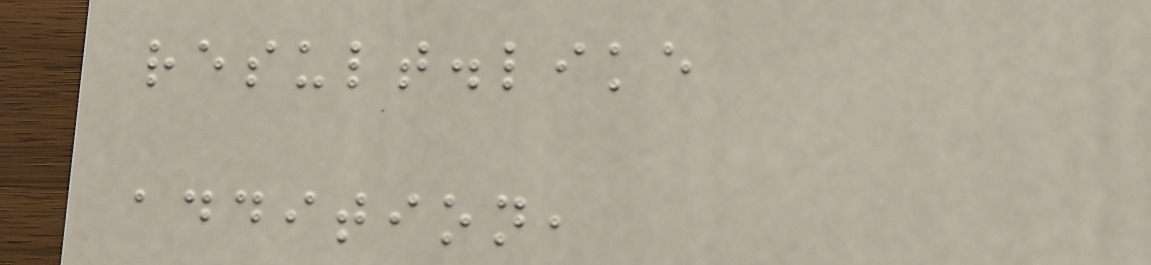result.like
addition,
